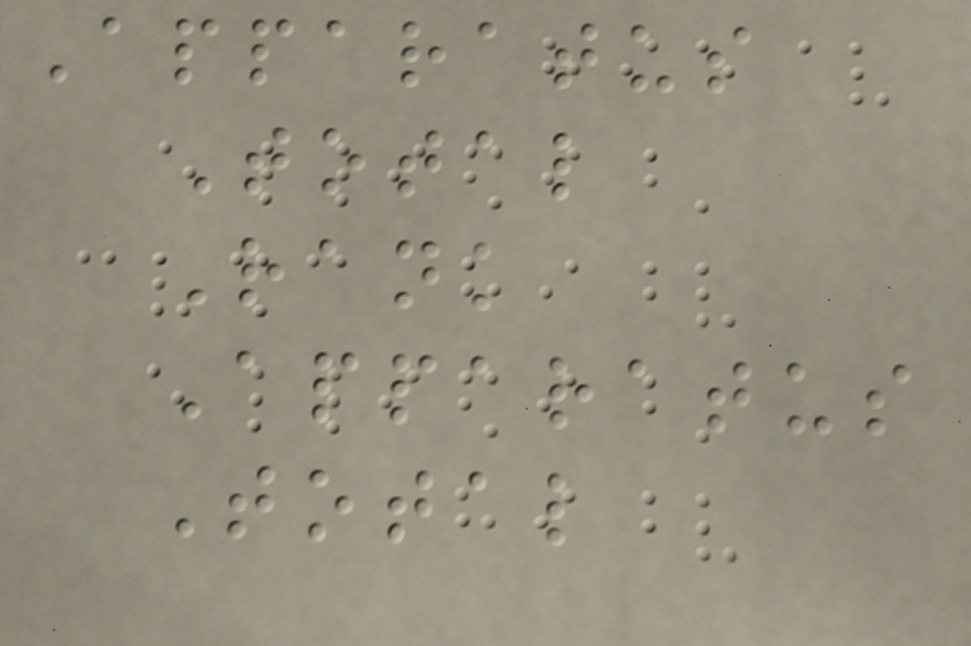Apparatus
Total
Rank
Apparatus
Total
